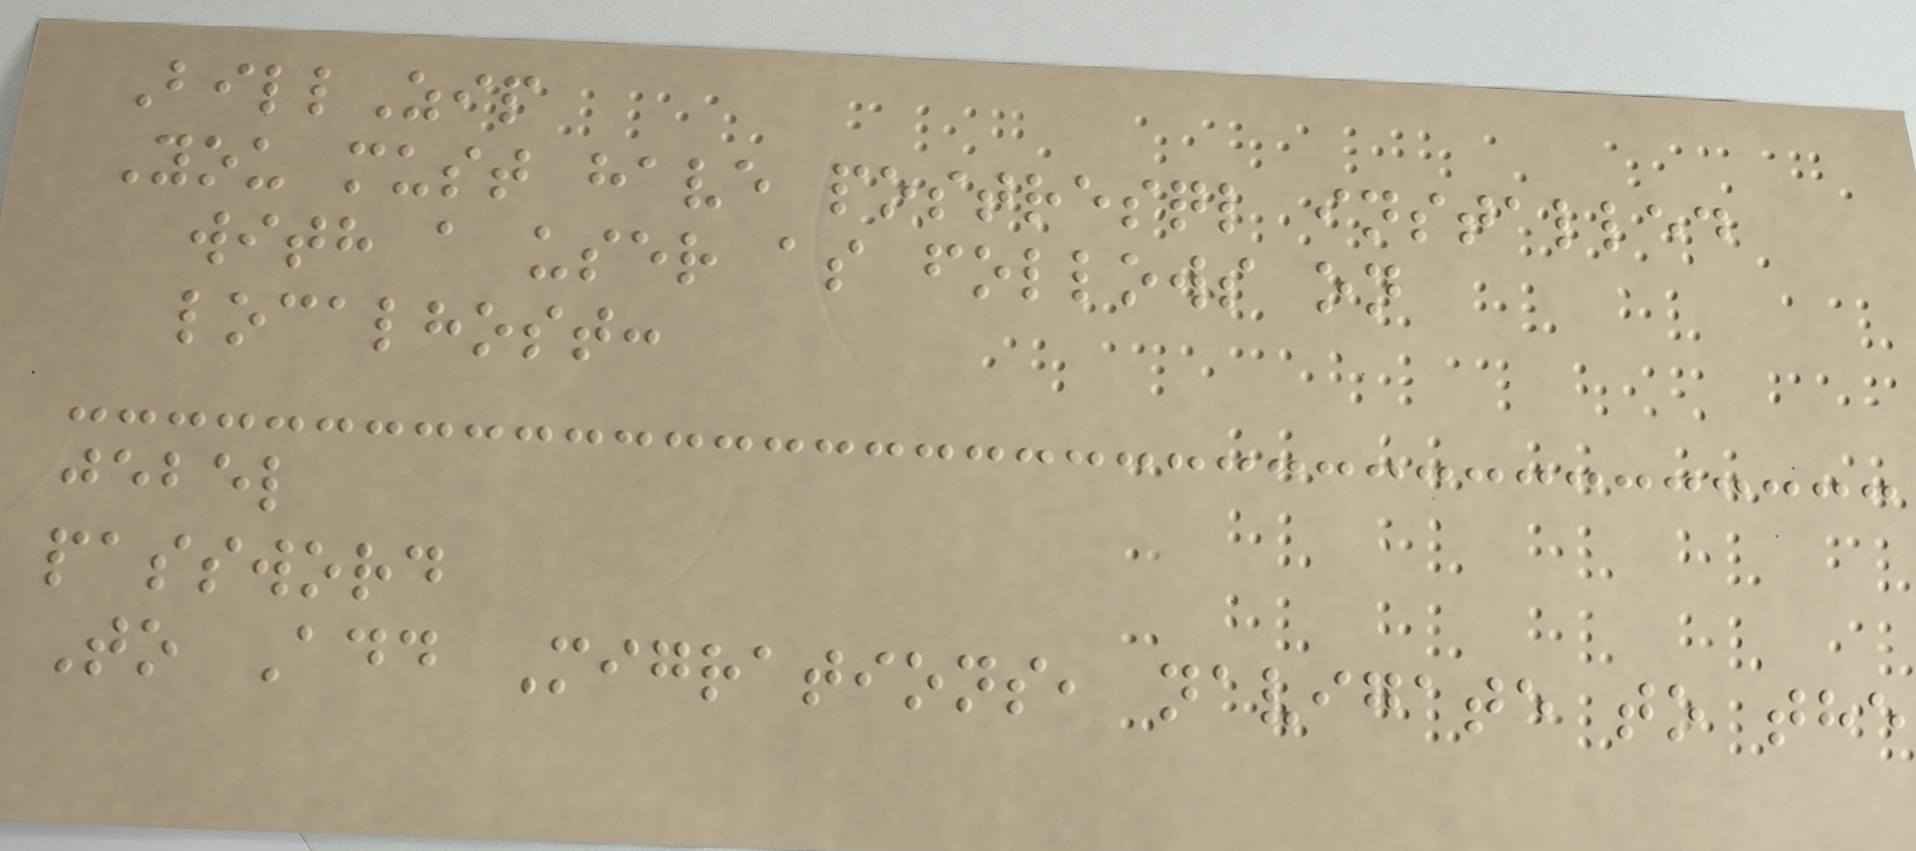BillZip
You must have postresql installed
with a user as follows on
localhost:
jebel
password
To Add Migrations, navigate to the
